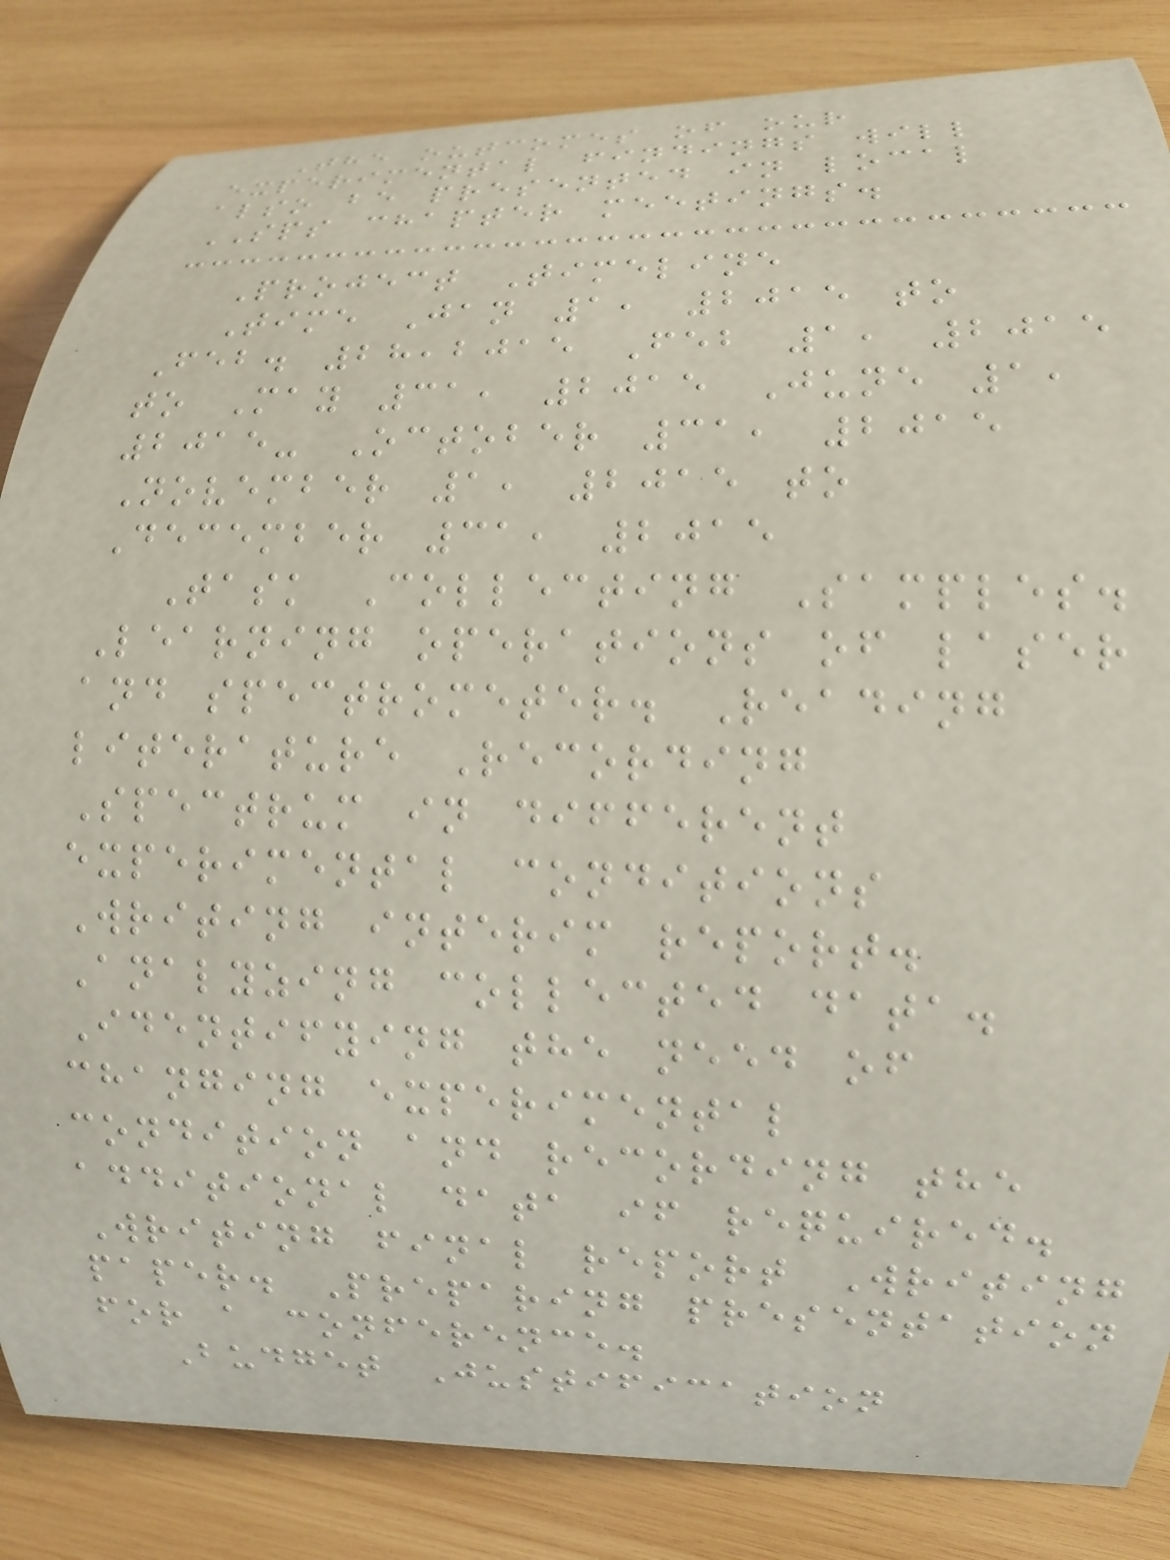The outcomes of our
experimental findings will
also be presented in local
SPS chapter meetings.
Project Timeline
Time Jan 1, 2015 to
Feb. 28,2015 Feb 1, 2015
to May 31, 2015 June 1,
2015- October 31, 2015
November 1, 2015 to
December 31, 2015
Task Collecting Samples.
Learning operations of laser
and spectrometer. Reading
literature Recording
Spectrum in different
experimental conditions
Writing interim report.
Analyzing collected data.
Identifying the need of
changing experimental
condition and recording the
additional data if required.
Writing final report Writing
paper. Preparing presentation
for a conference.
Budget Justification
